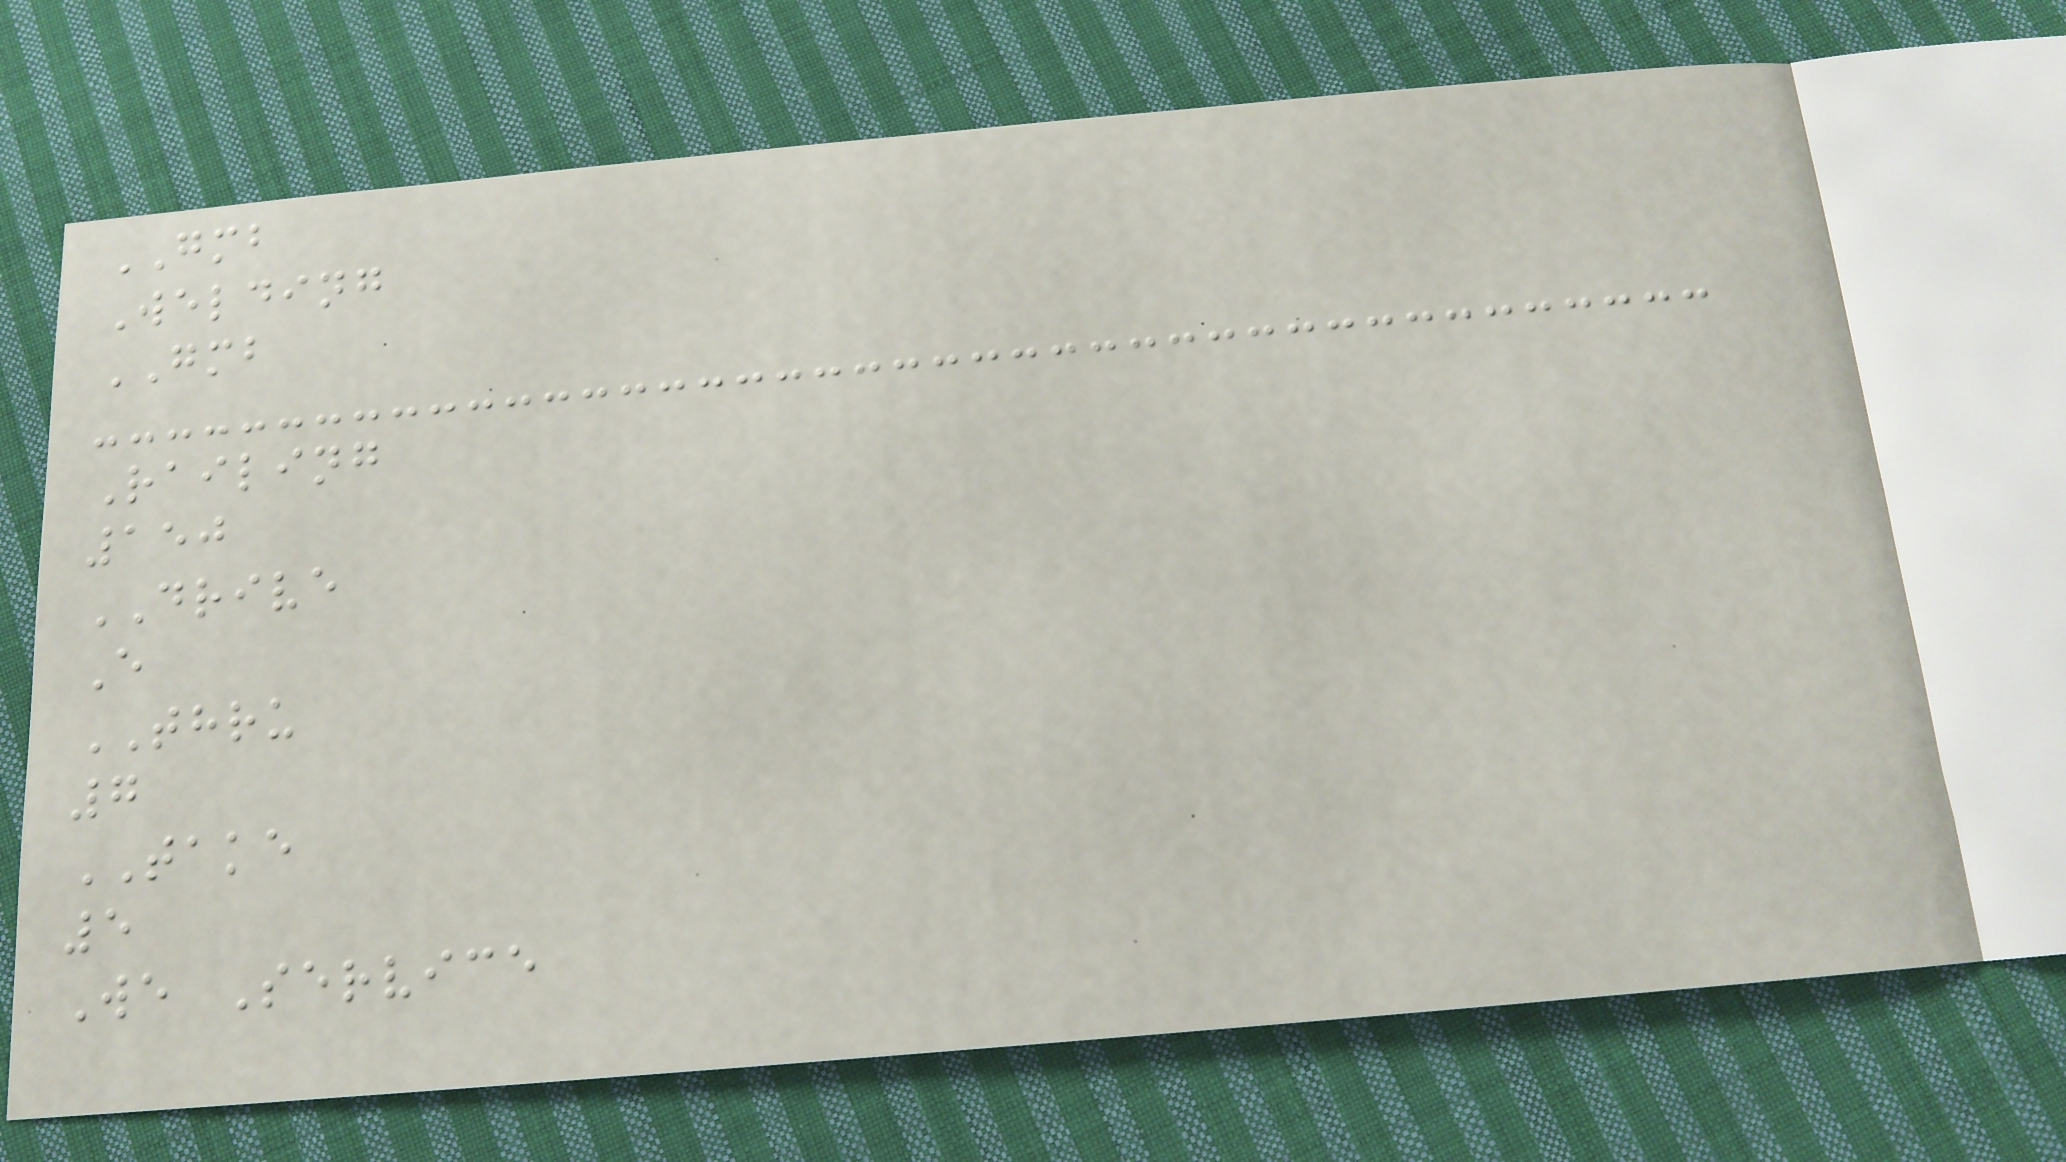GMB
Welding
GMB
Railing
150
DRIVE
E
THRU
7
TAKE
5
We Service
